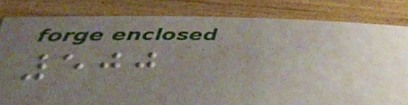500
